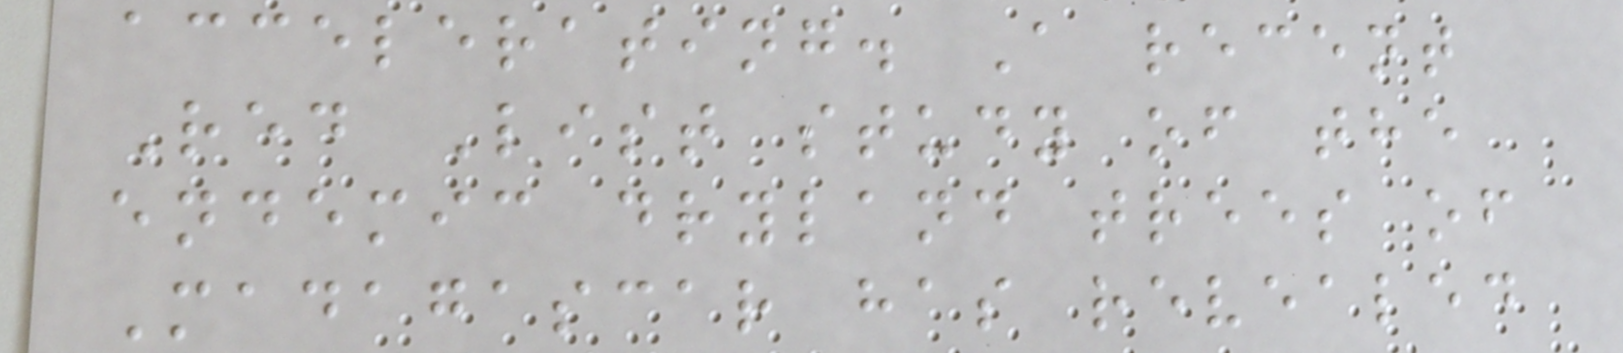accelerating. A recent
Red List study of the
endemic dryland trees of
Madagascar has revealed
